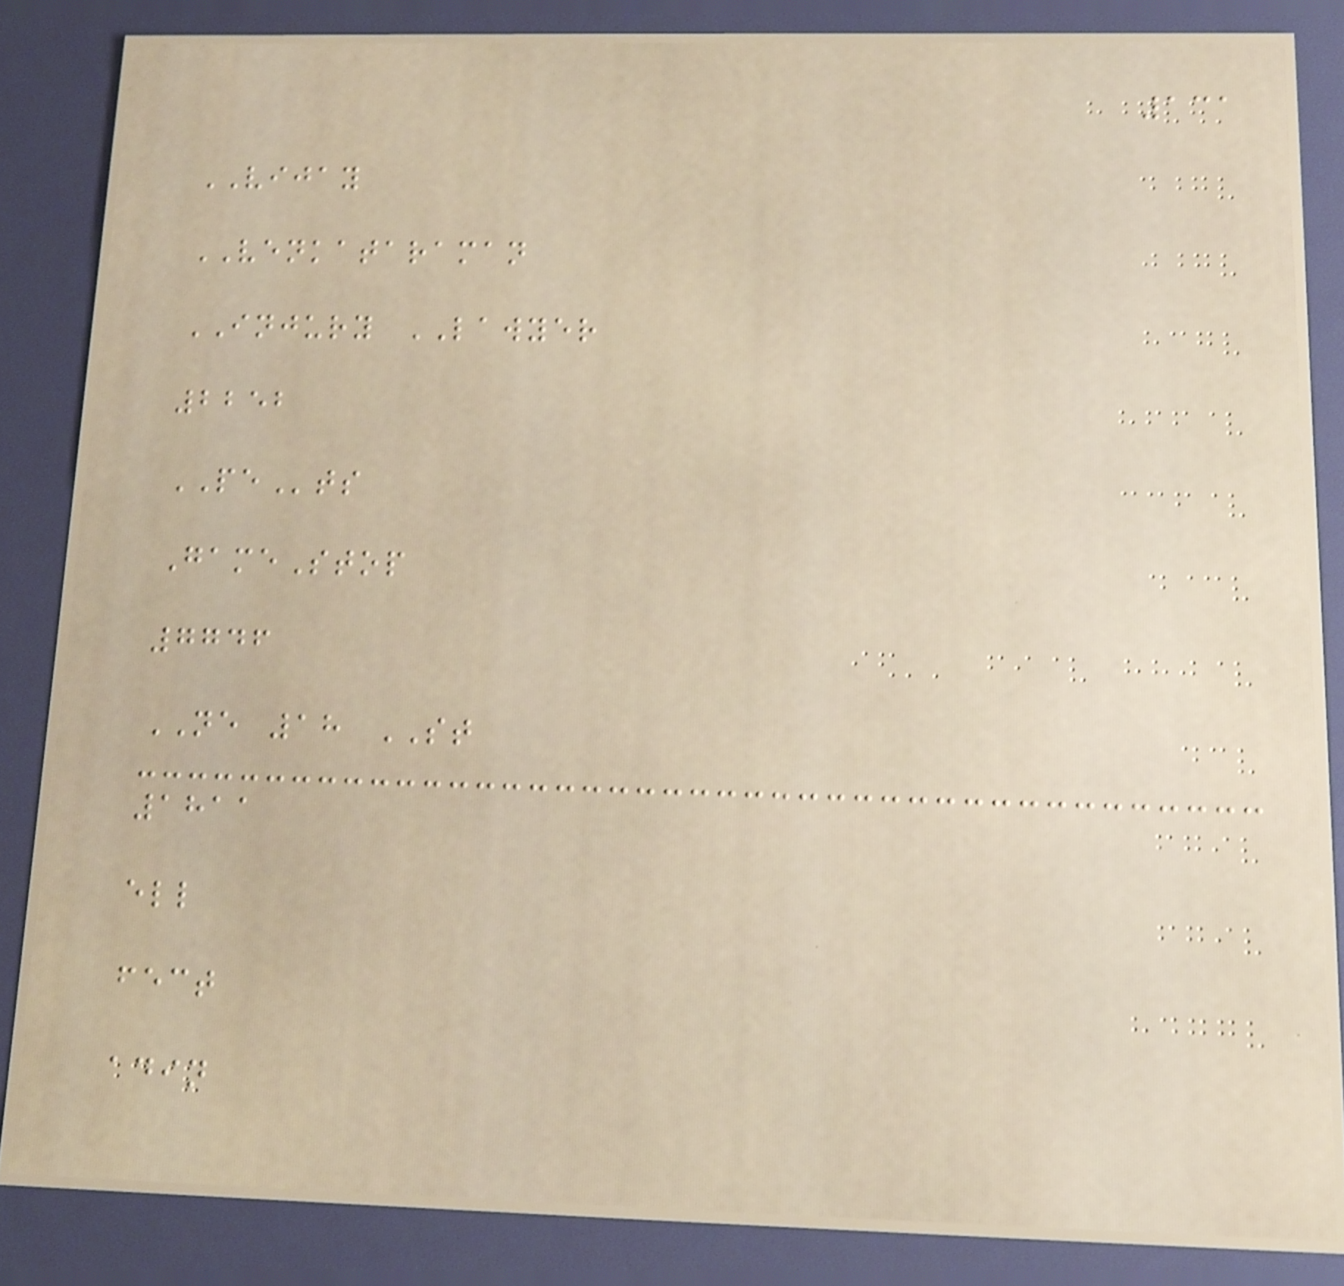131
VIJAY
VENKATARAMAN
INJURY LAWYER
2252
PEts
GameStop
7746
NE 18 ST
1811
ell
fect
adin
